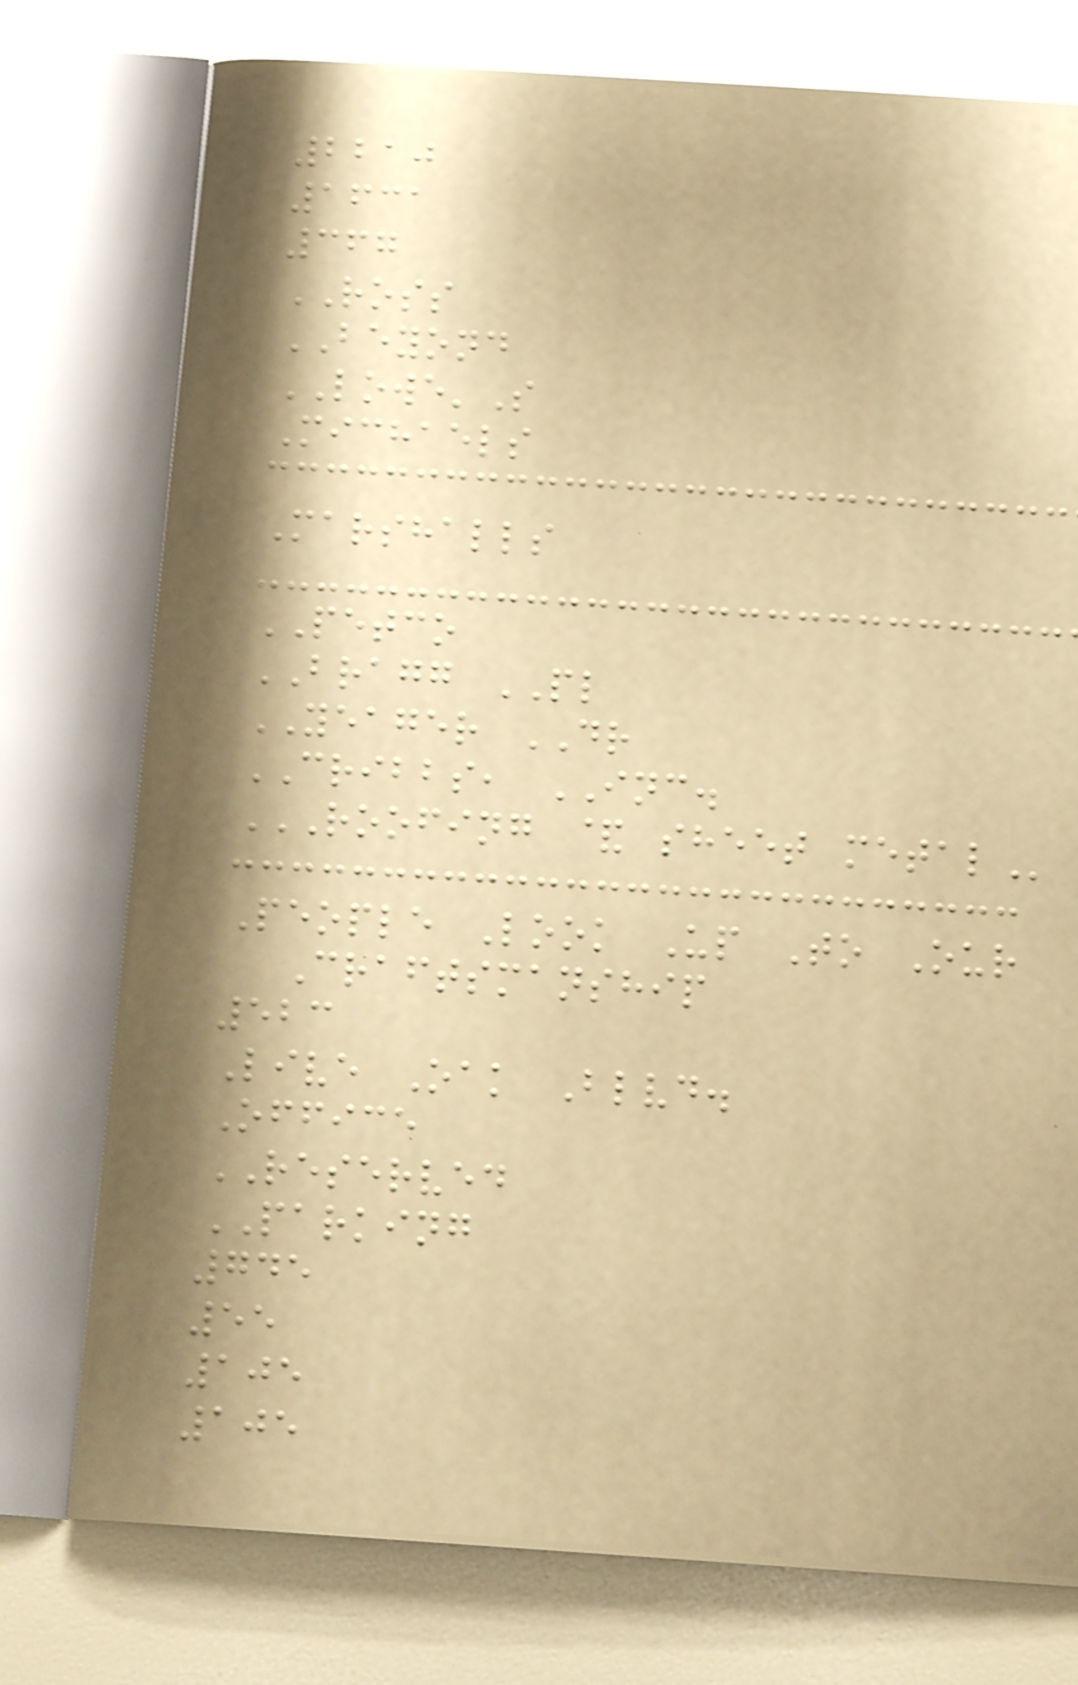2210
1631
367
ROSS
BEYOND
LOWE'S
Michaels
Marshalls
PETCO
BRAGG PL
YEAGER DR
CRIBBS, INC.
ROOFING & SHEET METAL
People Look Up To Our
Craftsmanship
523
Live Oak Blvd.
Office
RESERVED
PARKING
745
55
105
105
